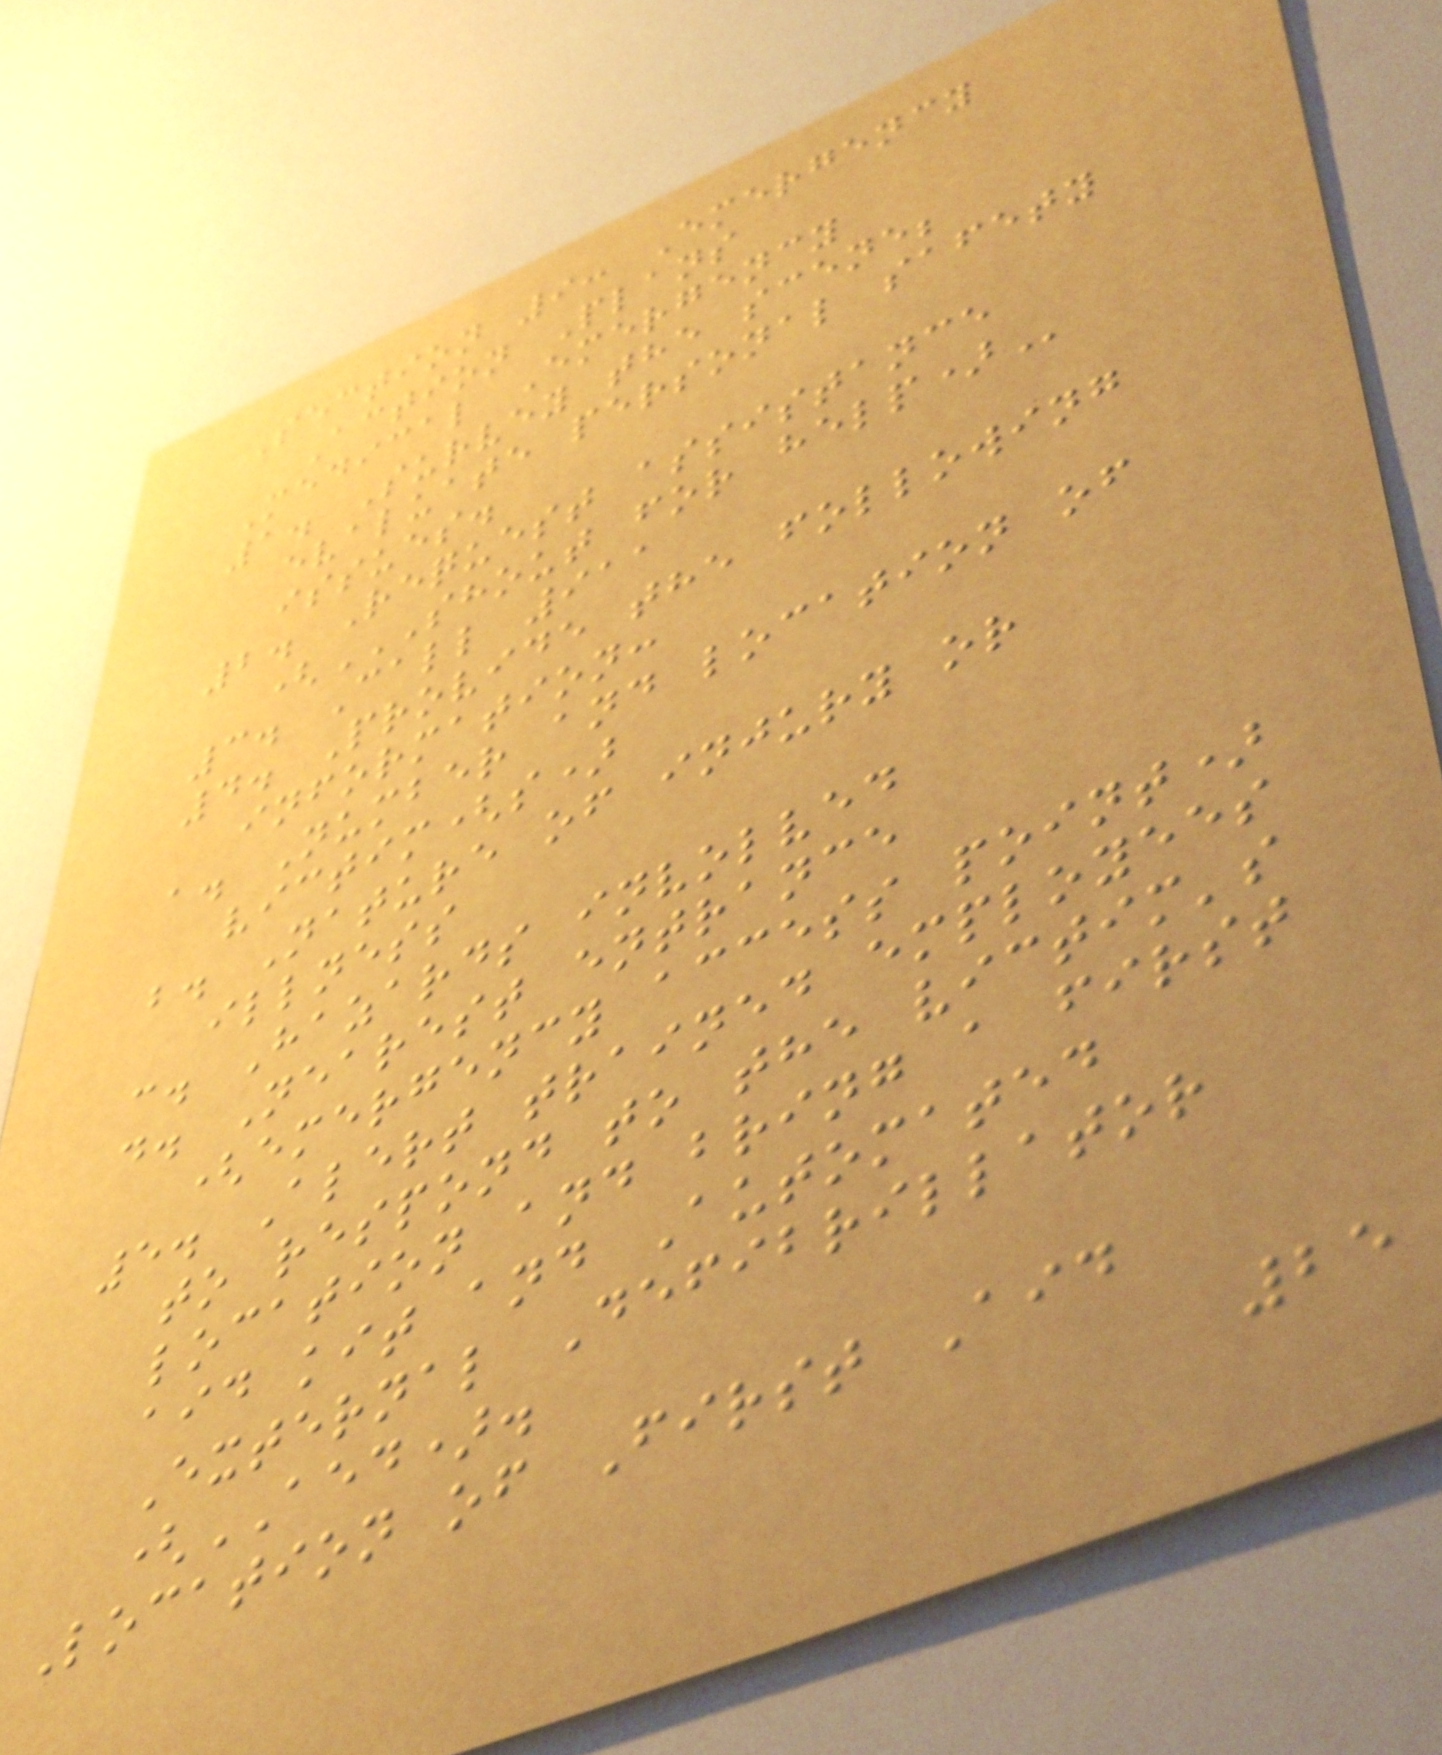Section 9: Emergency
Action Plans
Medical Emergency
1. Survey the scene;
evaluate personal safety
issues.
2. Request assistance
(SHOUT FOR HELP)
3. Call 911
4. Provide the following
information:
a. Number and location of
victim(s)
b. Nature of injury or
illness
c. Hazards involved
d. Nearest entrance
(emergency access point)
5. Alert trained employees
to respond to the victim's
location and bring a first
aid kit and Automated
External Defibrillator
(AED).
Location of First Aid
25
